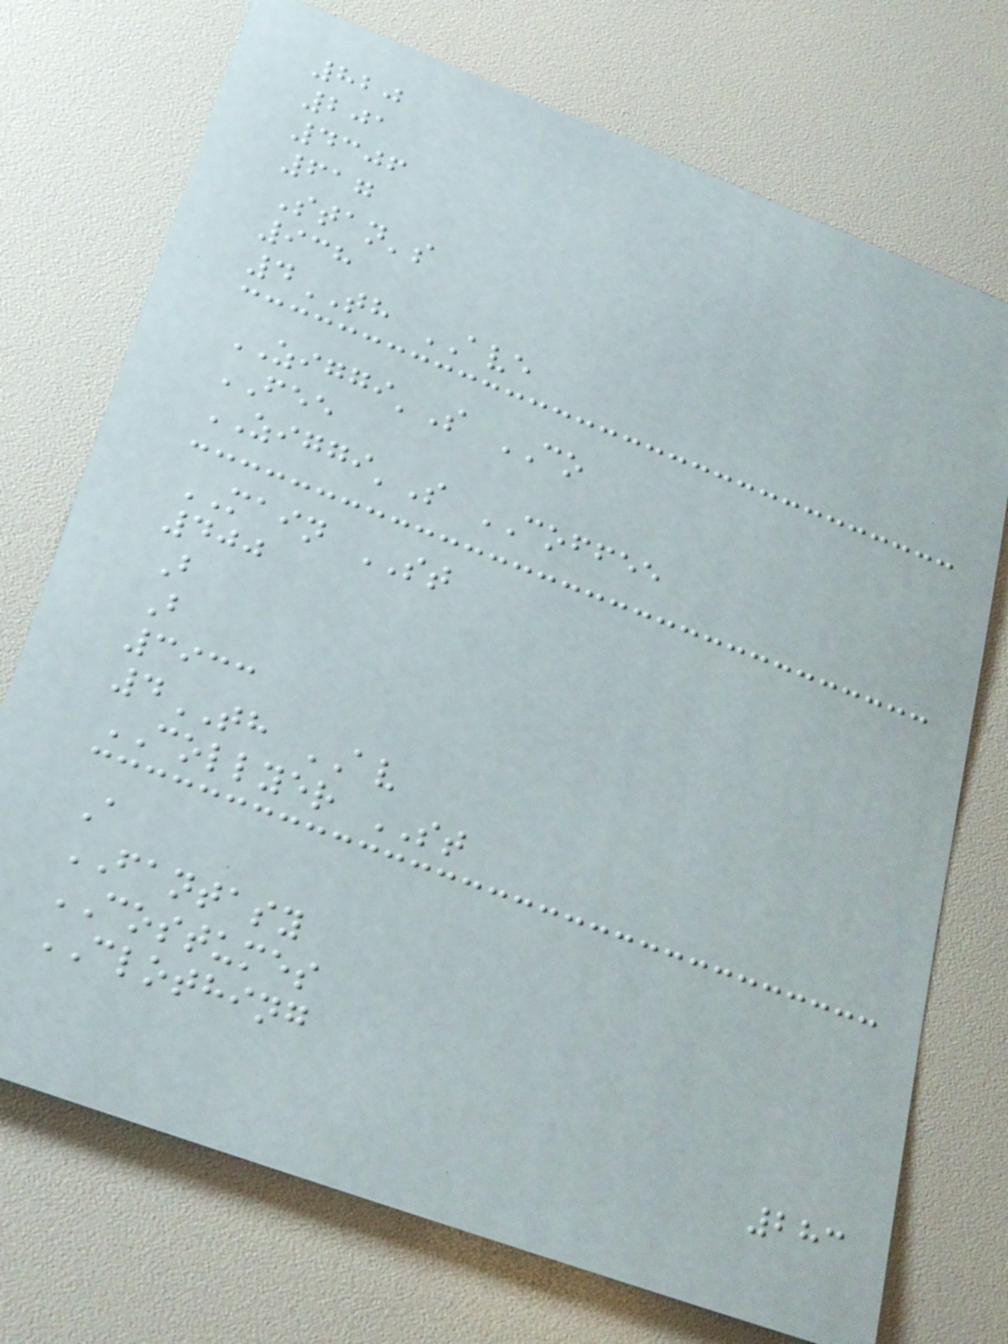820
201
4306
617
Stan's
938
4TH AVE
ZIGGI'S CO
FEE
ZIGGI'S COFFEE
MAIN ST
400
B
B
3933
4TH AV
COLLYER ST
A
FANTASY
COSTUMES
CLOTHING
283
